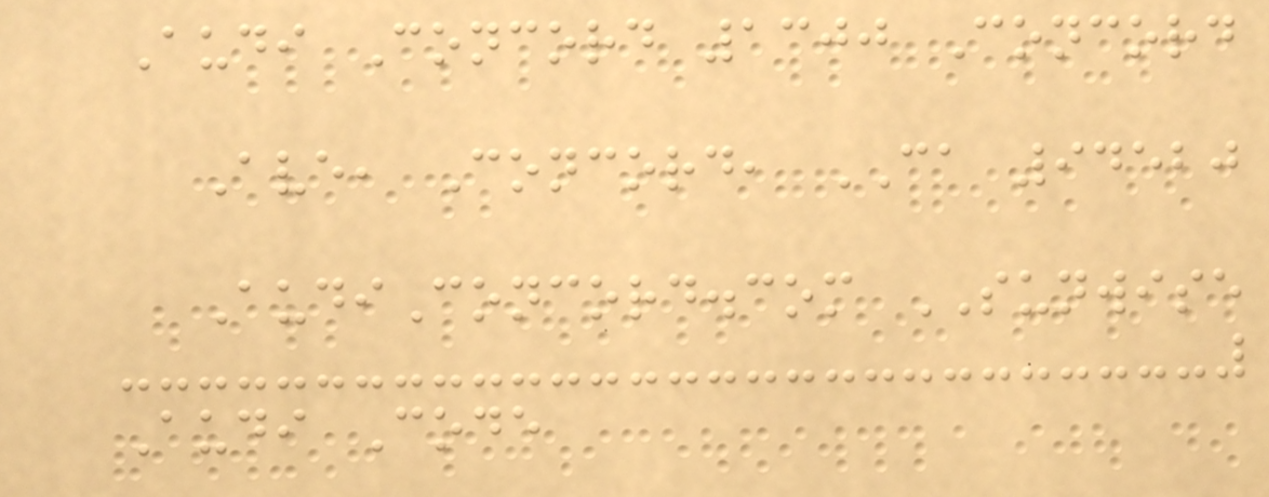Audi Concord 1300 Concord
Ave, Concord, CA 94520
AudiConcord.com SUNWISE
Audi Code
